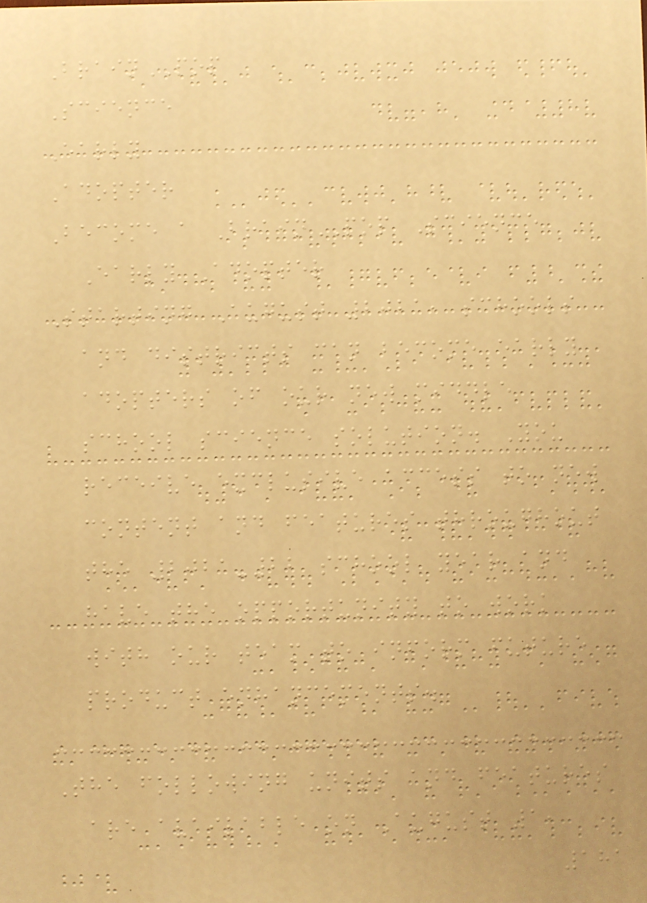BrainPOP
Science
Early
Adopter
Become a BrainPOP Science
Early Adopter
Starting August 2021, schools
and districts can become early
adopters of our new middle
school science solution. You
receive exclusive access to new
content and features throughout
the 2021-22 school year and
have the opportunity to work
with our team to inform future
product enhancements.
The following units and features
are available on August 1,
181
